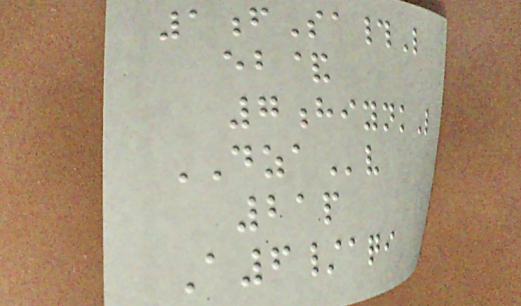1fSa#L
eb&
7hiynkL
DZAv
21p
A6/aqi
